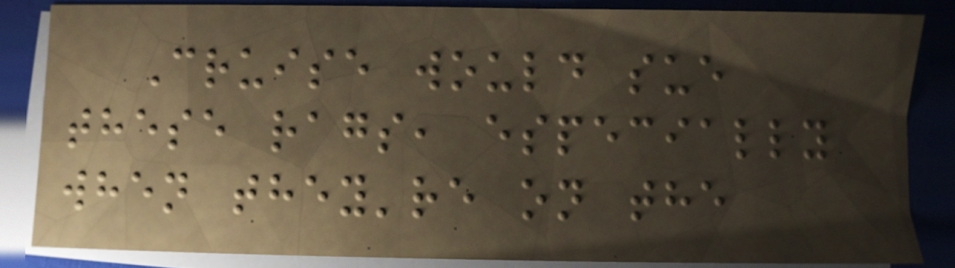Cruise would sue
these rags, especially
when they're on the
